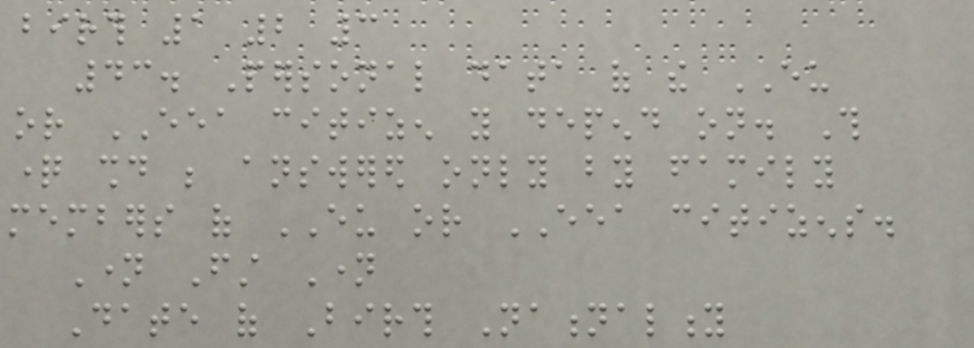birth 1 2 3
43. Personal data of the EU
or EEA citizen you depend on. This
question should be answered only by family
members of EU or EEA citizens.
Name First Name
Date of Birth Nationality
